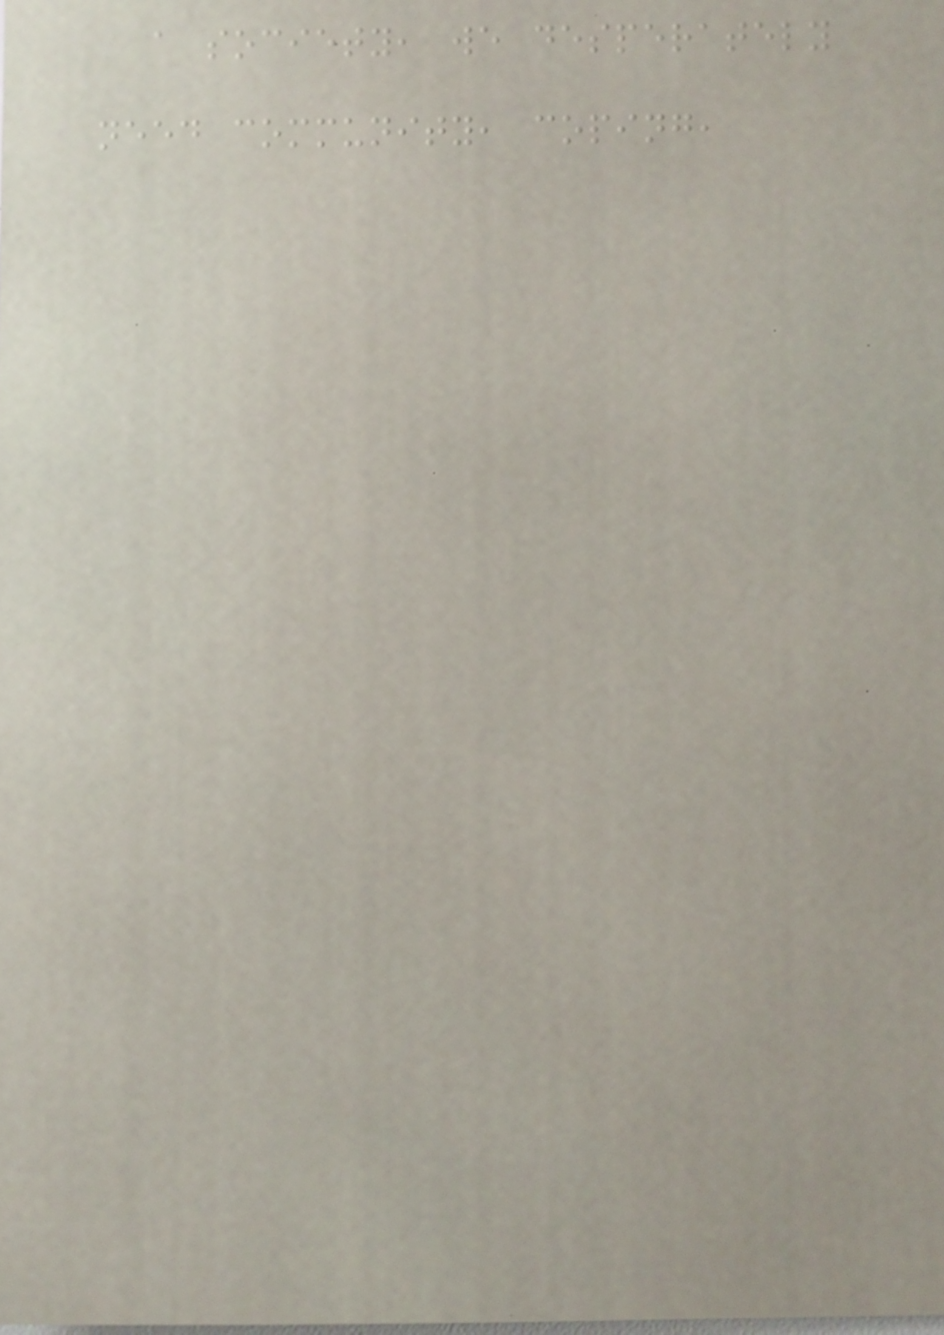a society, we desperately
need community, coping,
